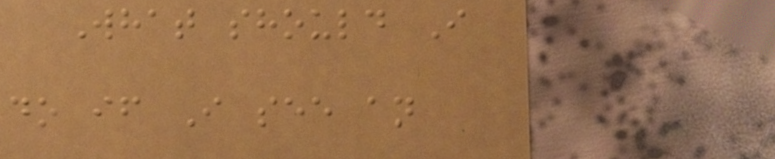What should I
do if I see an
